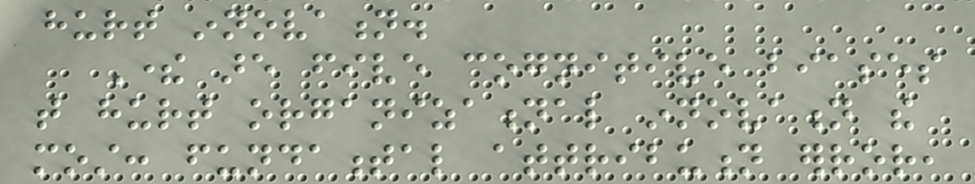hurt innovation.
There are five cognitive biases
that hurt organizational innovation the
most: fundamental attribution error,
